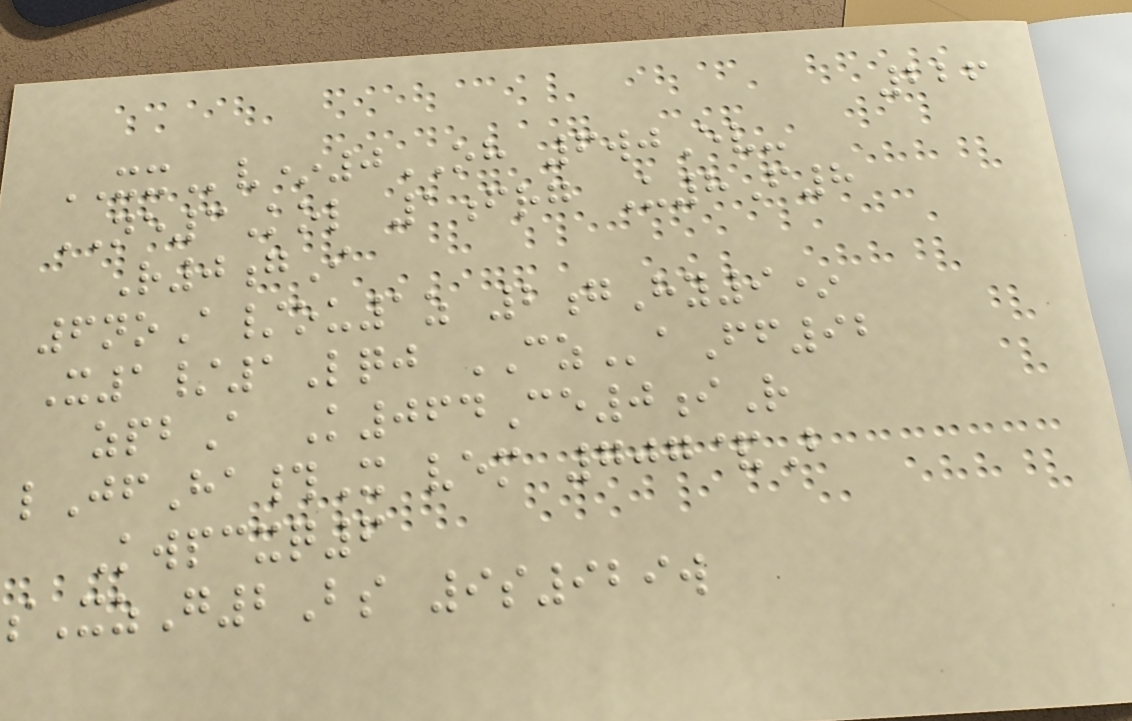226
XXv*0OH 6wjEv-
NE3Kol 1frg U8F8
R0gI
6noA/ou1z 2gHy9*
X1/1Lqj CZaFf92
zpbA K064Ce0iR
lJfHa#X vem 707&B
Kwpcxq6
sXzG2Bs 9s929w
